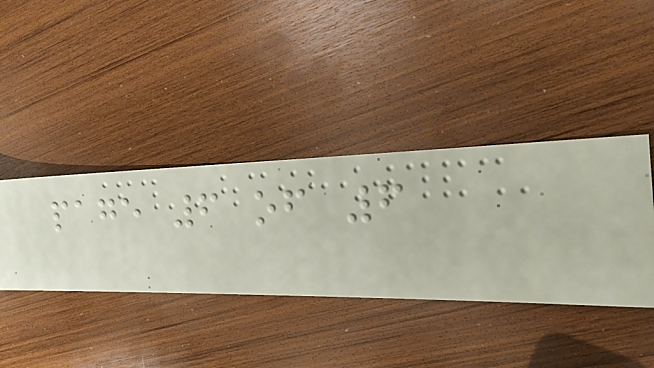page 6 of 6
